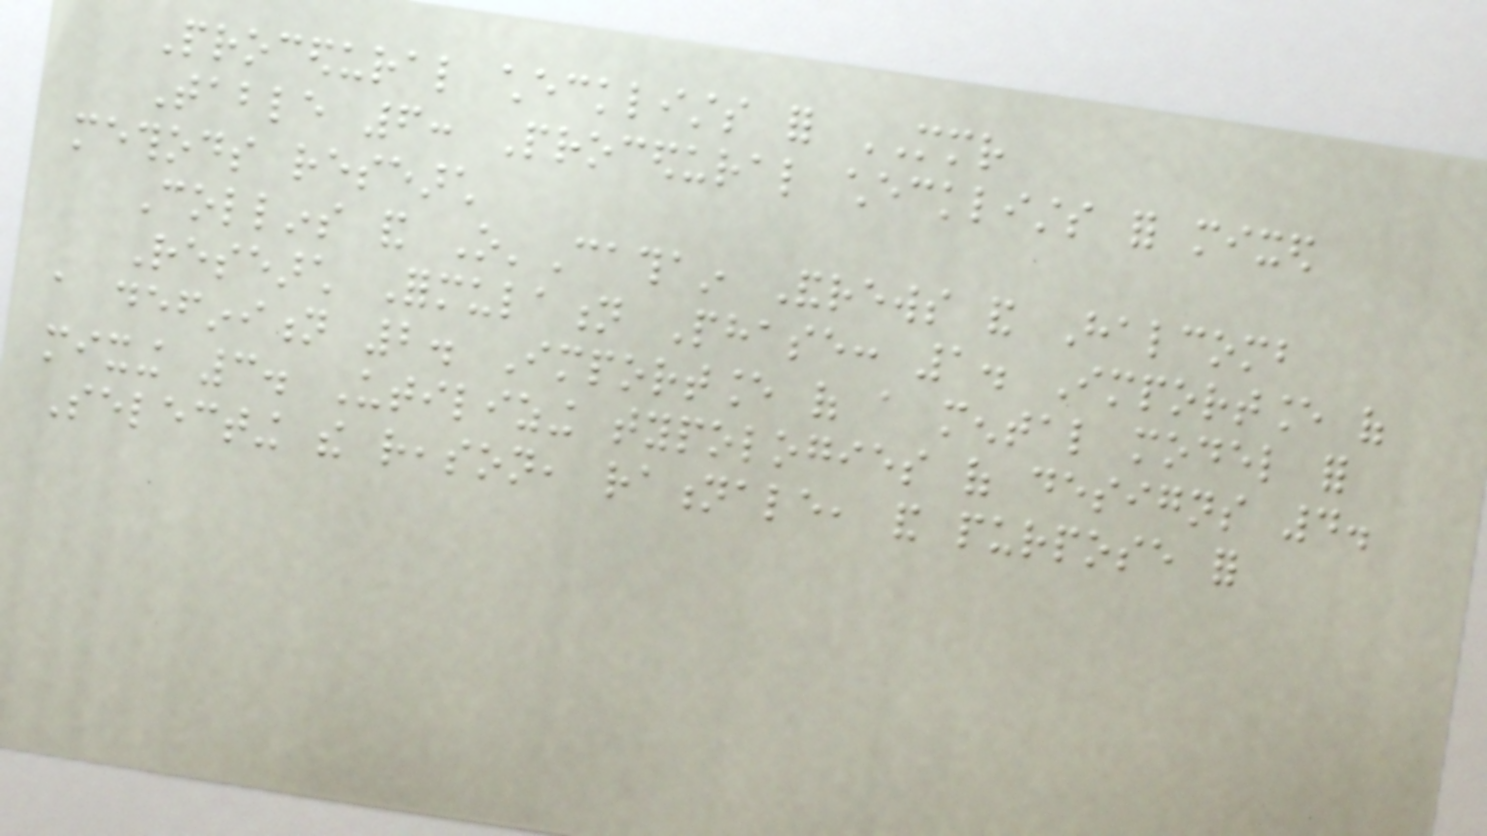Procedural checklists for MMR
Table 6: Procedural checklists for mixed
methods research
Collins and O'Cathain Andrews and Halcomb
Research Formulation Phase: 1. Importance of
a definition 2. Importance of a mental model for
mixing 3. Utilizing typologies of designs 4.
Selecting the reason, rationale, and purpose for
